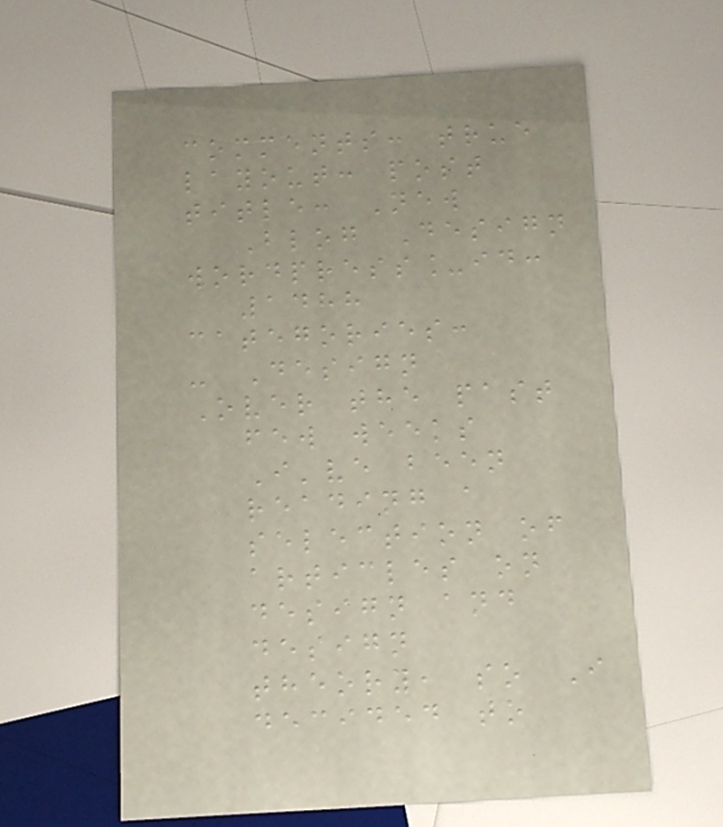comments: true
layout: post
title: New
Blog Design
wordpress_id:
1488
categories:
- Design
Over the past
few weeks
I've been
reading a
selection of
articles on
design and
design
theory, so I
decided to
